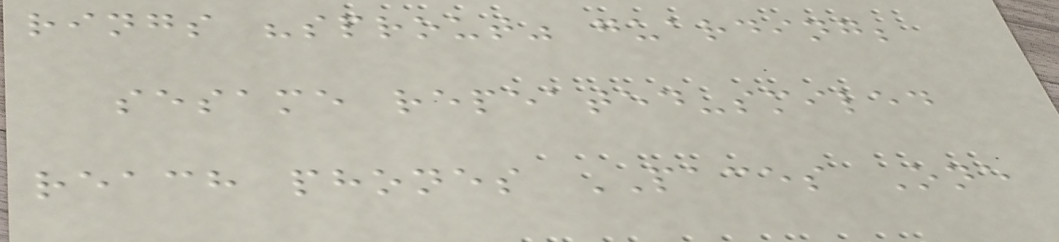rings "sprout" guarding;
sesame repeated-smiled
reach phones PACES One
